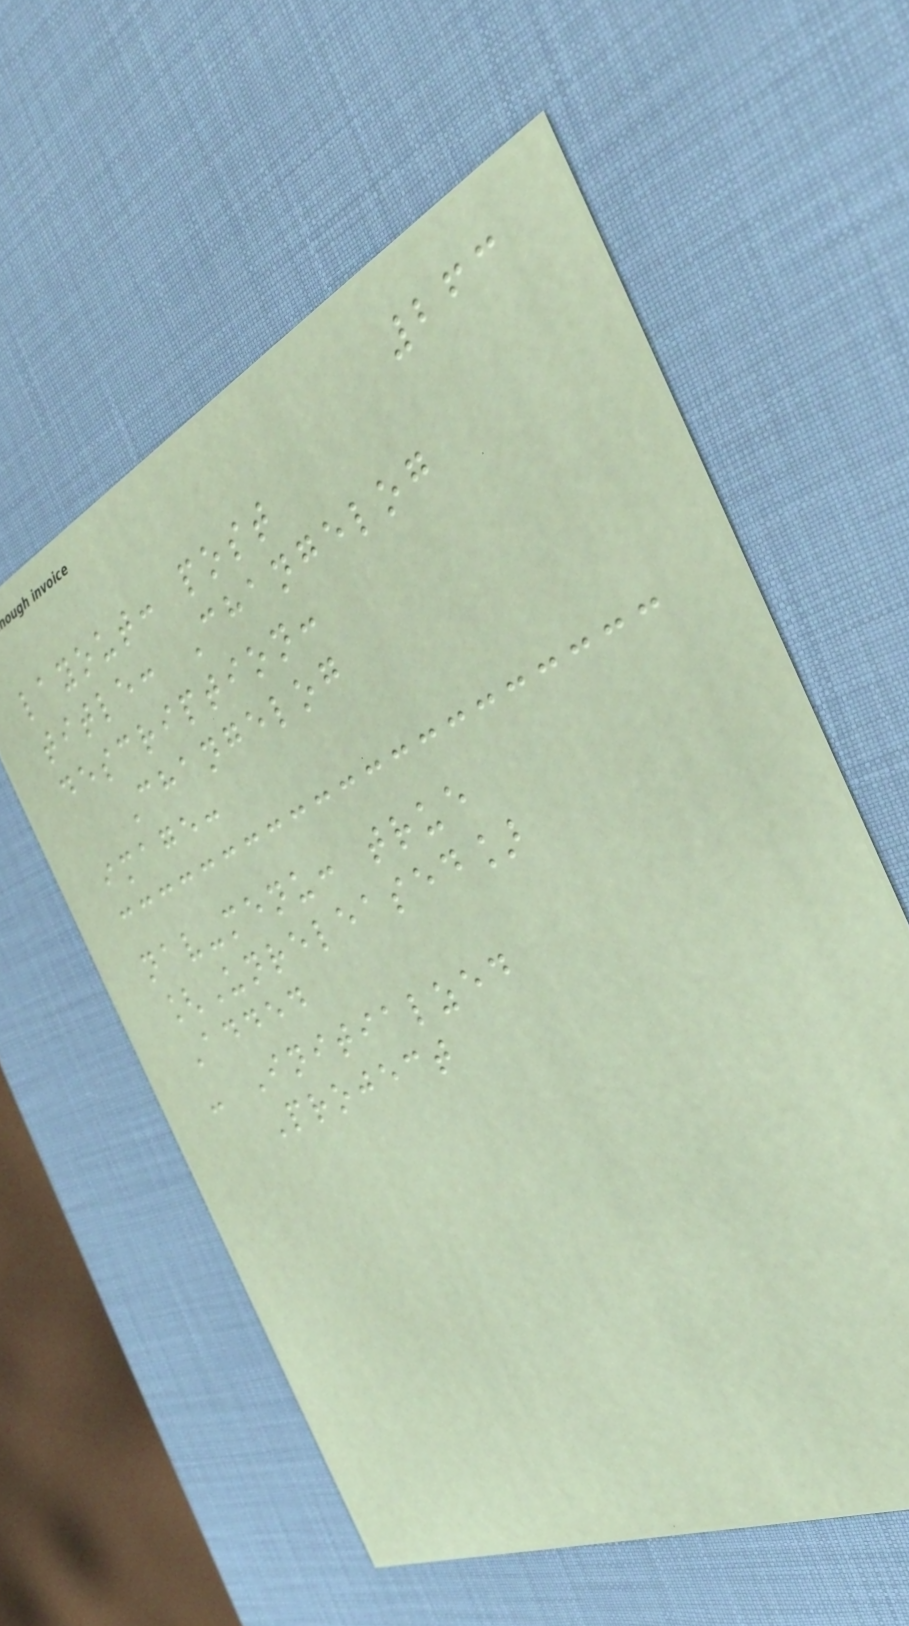263
layout: post
title: Changelog
description:
Changelog
image:
nav-menu: true
[Unreleased]
Added
- Initialzed
Project
